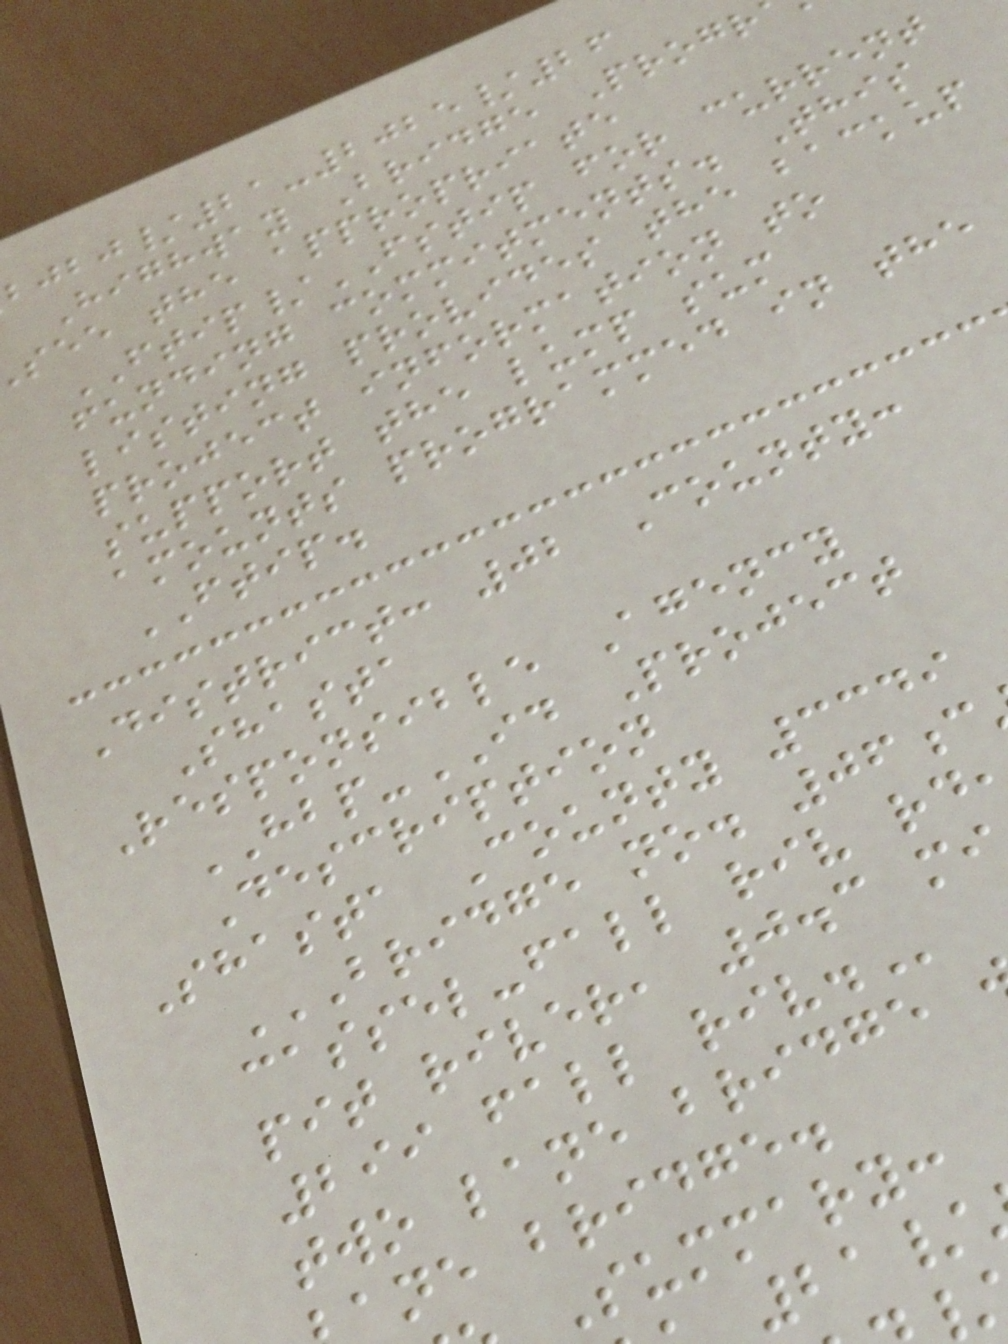/21-2025/26
Highway Bridge Progr
see the appropriate
FTIP/FSTIP for current
funding commitments. This
listing provides the backup
project information to
support the lump sum
amounts programmed in the
FTIP.
District: 02 County:
Shasta
Responsible Agency
HBP-ID Project
Description
Shasta County 3349
cassel-fall riv
pit river, 0.3 mi
299 fall
two lane bridge
ane bridge.
Summary:
